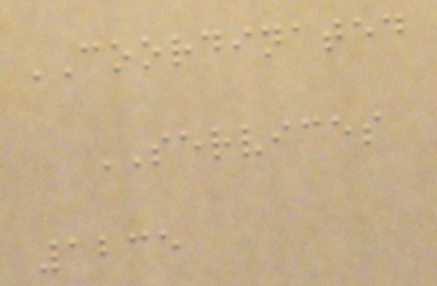COORDINATED
SERVICES
1235
